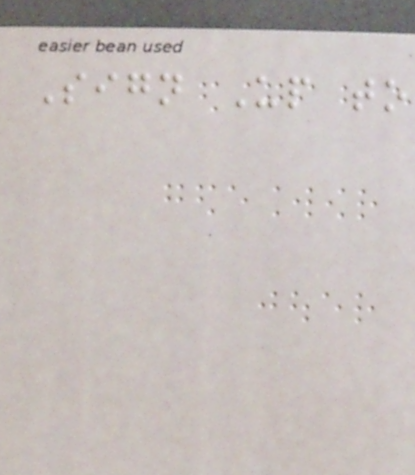Sign Up to
